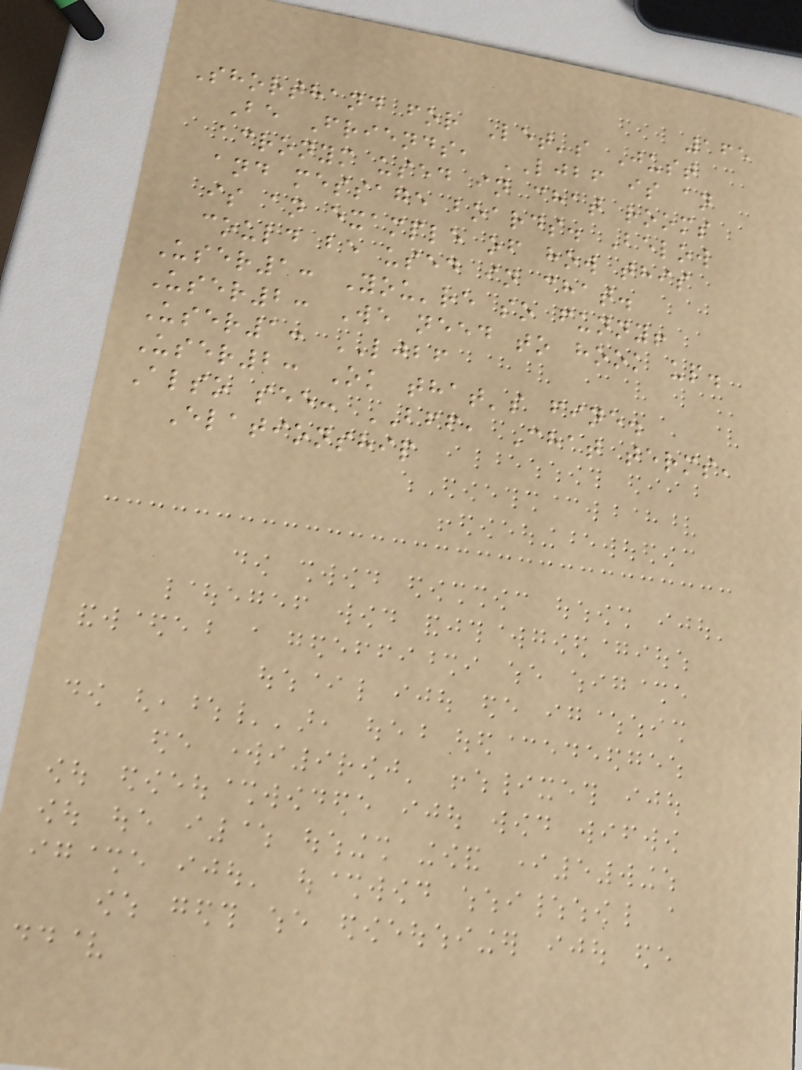165
Shorthand for Let's Just
Be Friends, LJBF is an
acronym used in chat rooms
and message boards. Below
is an example of how this
could be used in chat.
User1: You're so funny!
User2: We need to hook up.
User1: LJBF
User2: Ok that's fine.
Also see: BFF, Chat terms,
Elationship
